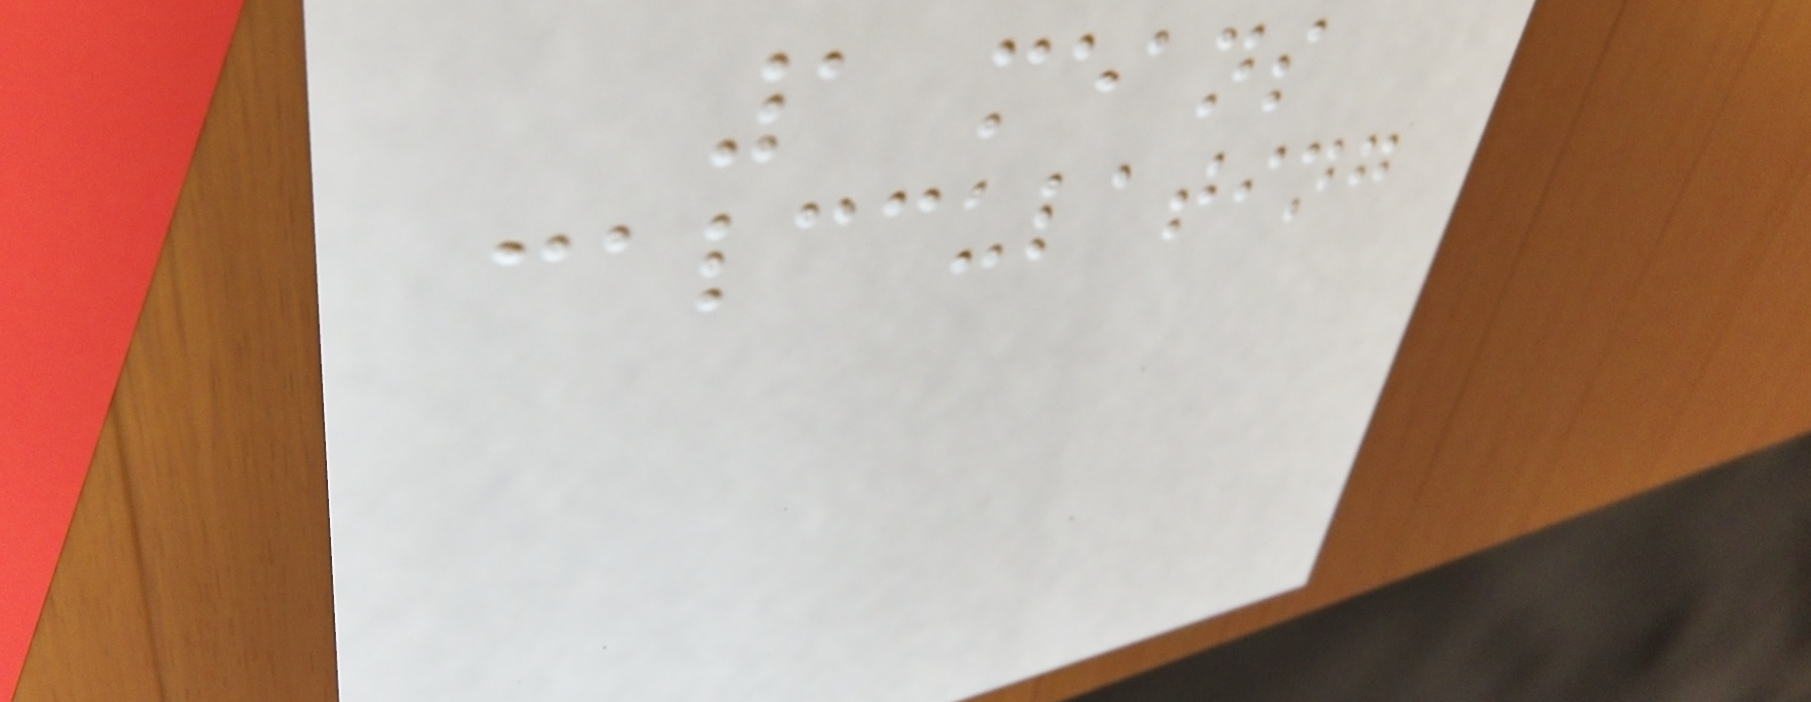1 means
calcculating
